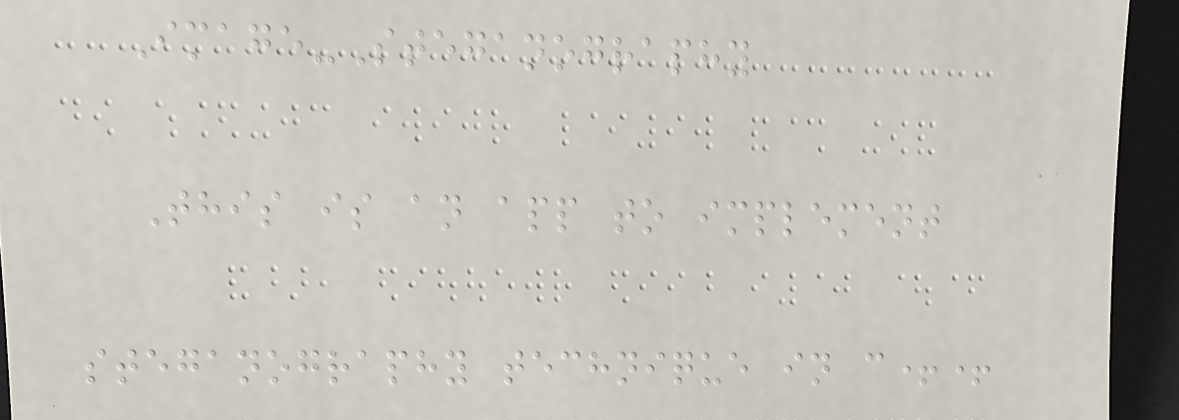Image-Steganography
This is an app to implement
steganography technique in c++
